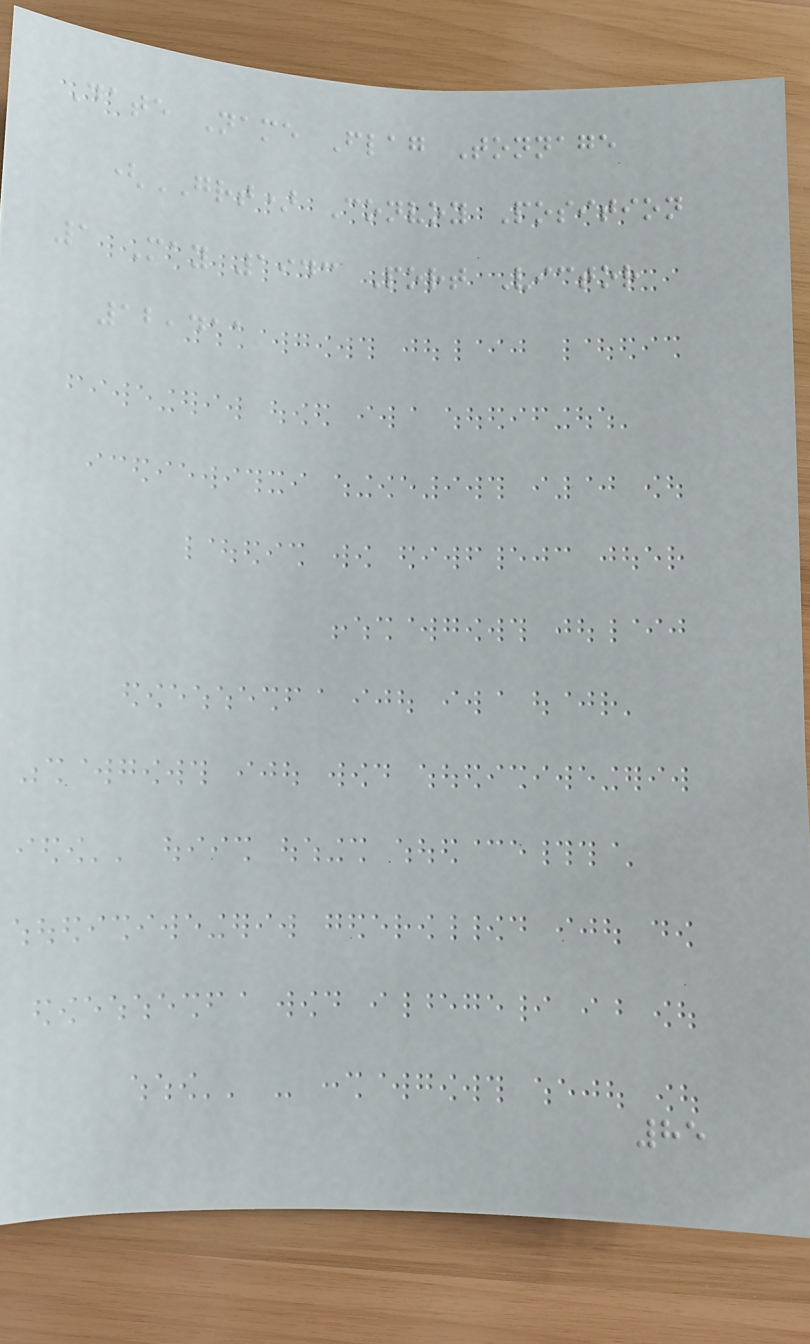Date Name Flag Tonnage
(GRT) Convoy Position
1 May 1943 Port Victor
12,411
85
